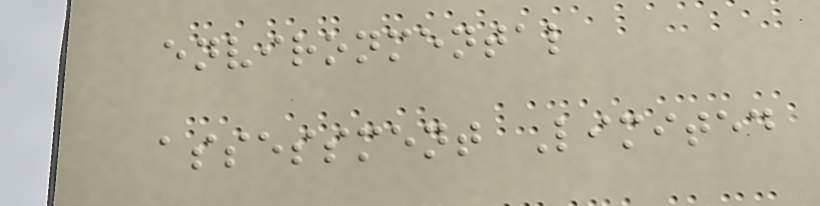environmental
assessment Limited
